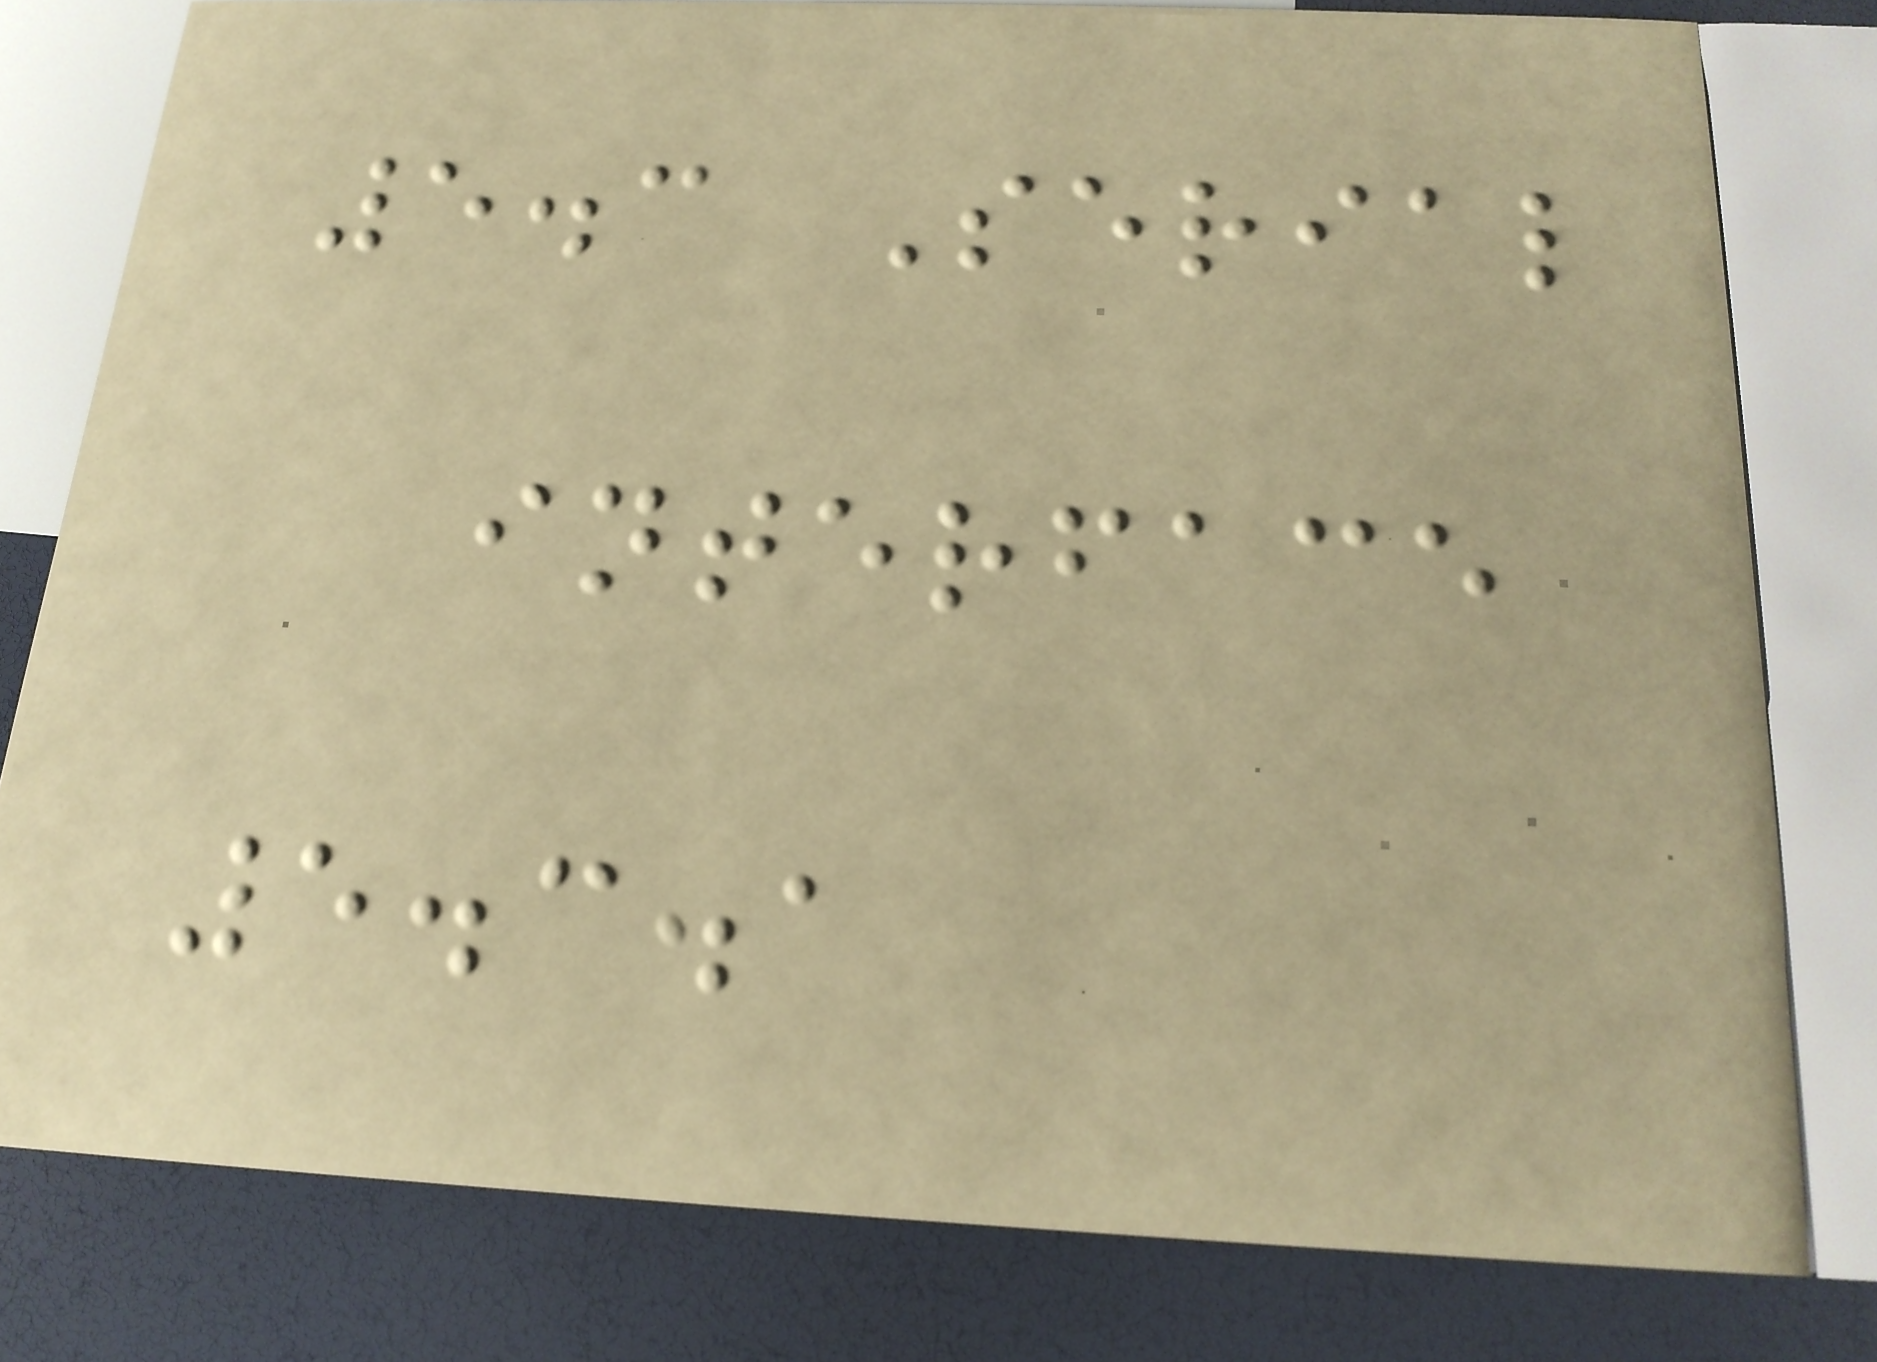5.3 Serial
interface
5.3.1
